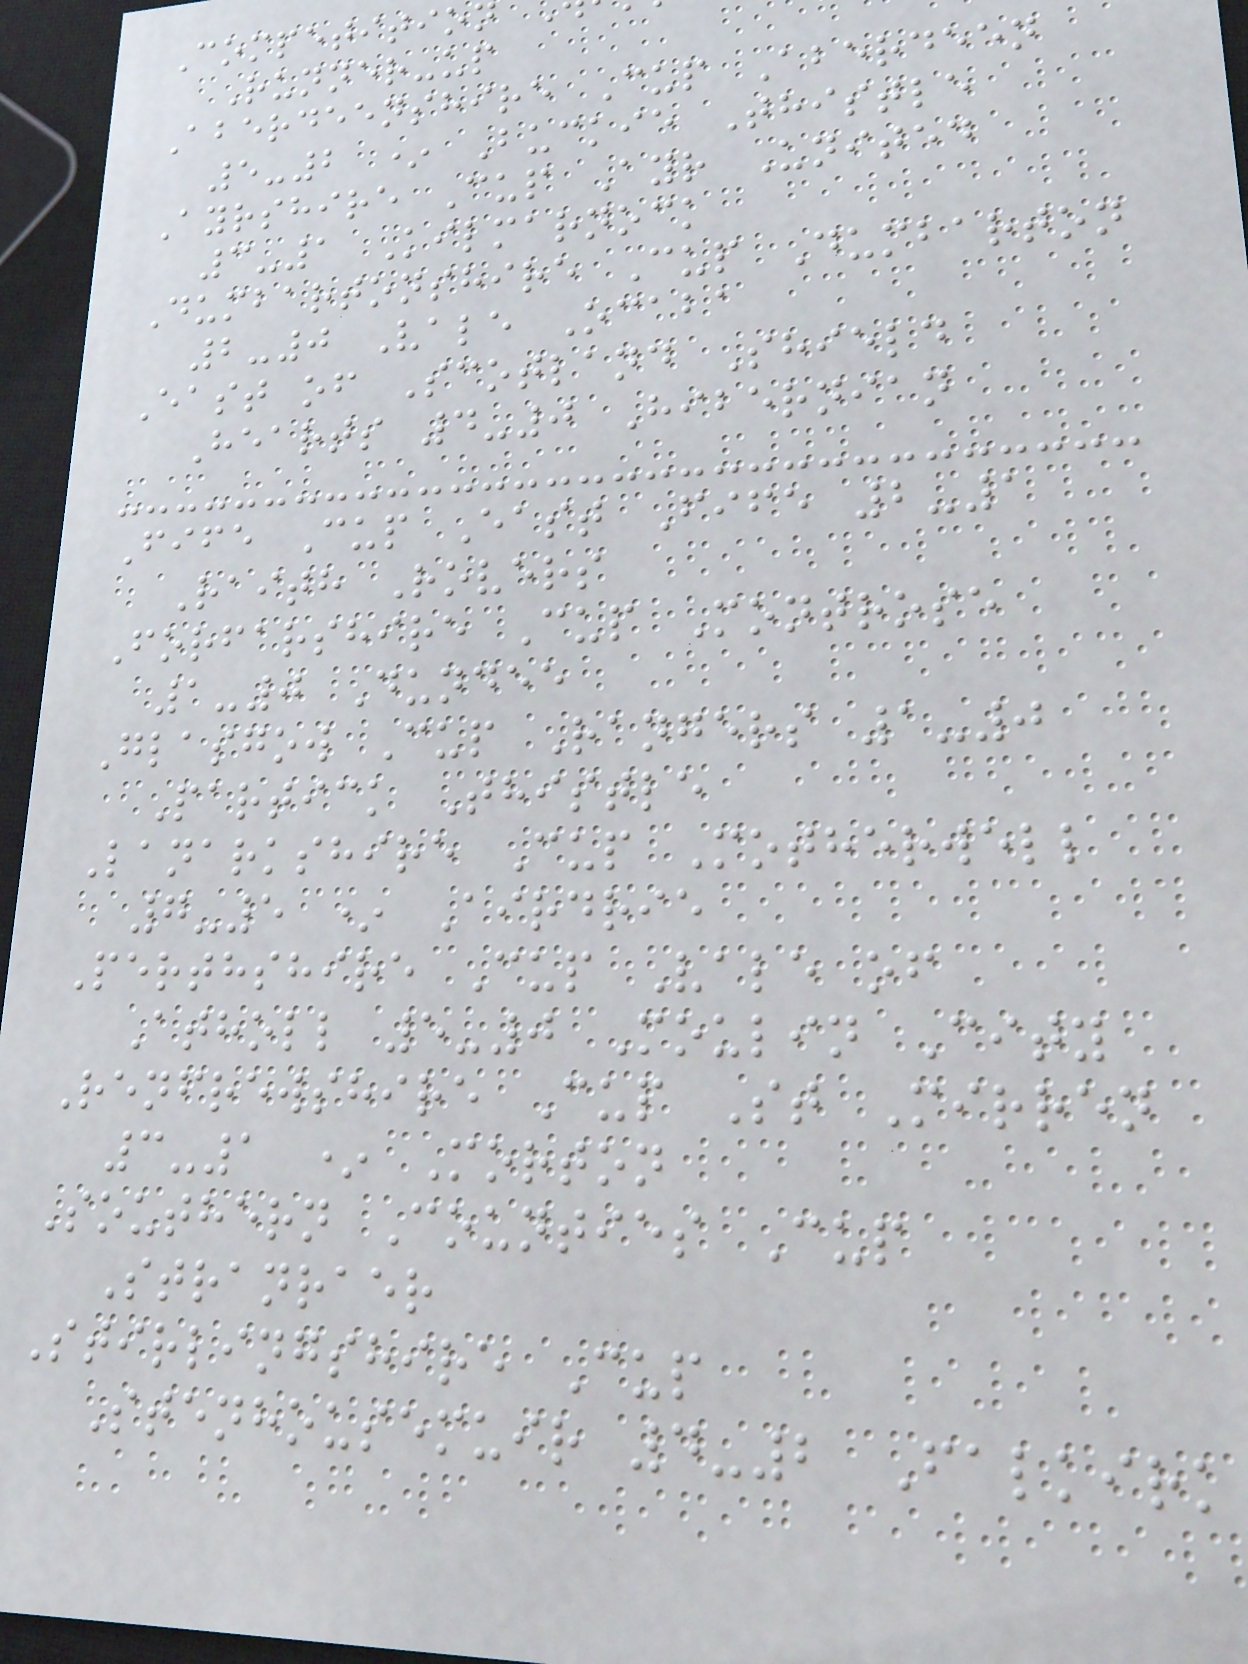Competitio
Runner-up
Aberdeenshire Cup Aberdeen
5-2 * Buckie Thistle
Ayrshire Cup Ayr United
3-1 Kilmarnock
Dumbartonshire Cup Dumbarton
2-0 Vale Ocaba
East of Scotland Shield
Hearts 4-0 Hibernian
Fife Cup East Fife 2-1
Raith Rovers
Forfarshire Cup Montrose
1-0 Dundee
Glasgow Cup Rangers 1-0
Partick Thistle
Lanarkshire Cup Motherwell
7-5 * Airdrie
Perthshire Cup Vale of
Atholl 5-0 Moulin City
Renfrewshire Cup St Mirren
3-1 * Morton
Southern Counties Cup
Stranraer
Stirlingshire Cup
Stenhousemuir 4-2 Falkirk
